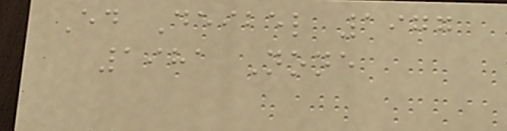Ed Deibel 1977
1981 None
